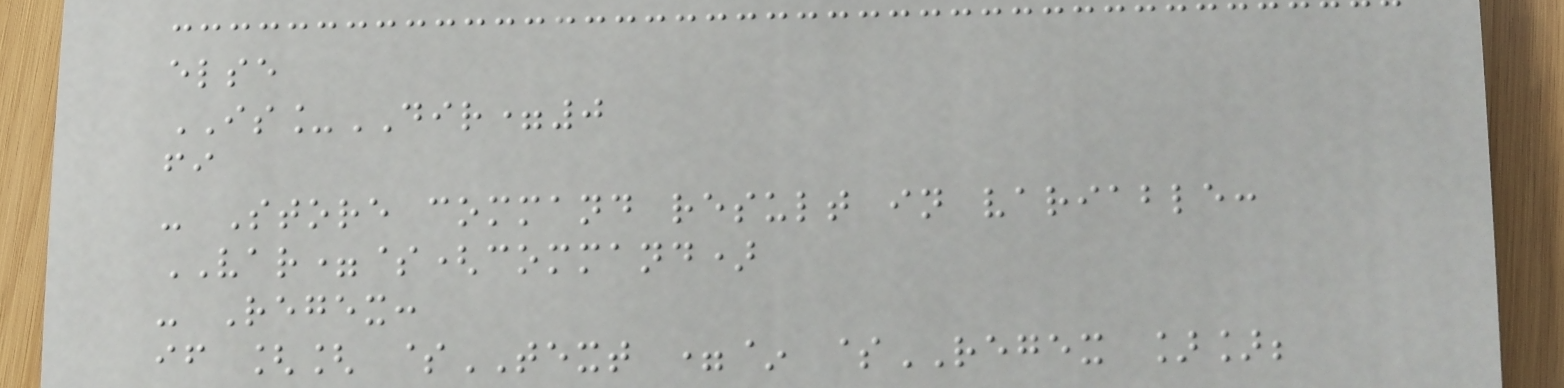else
IS_DIR=0
fi
- Store command result in variable:
VAR=$(command)
- Regex:
if [[ $TEXT =~ $REGEX ]];
